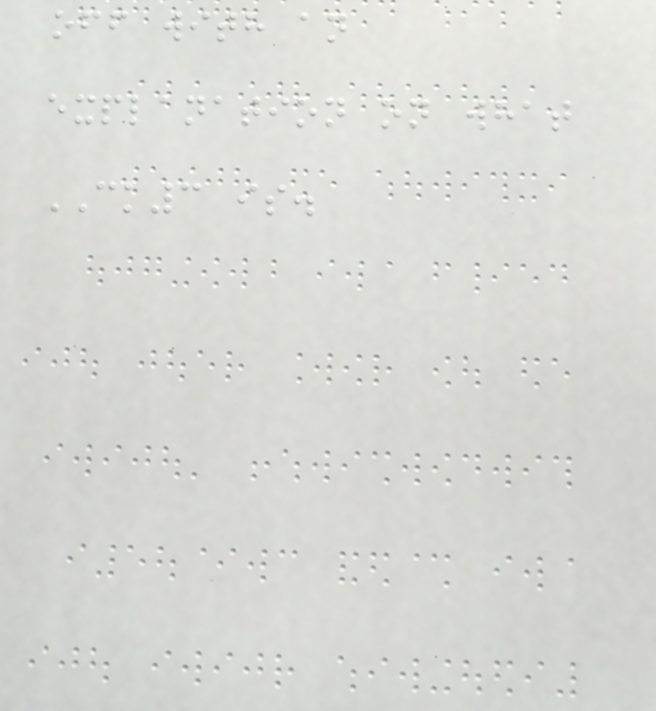off with an
explanation on what
CK3 is.
